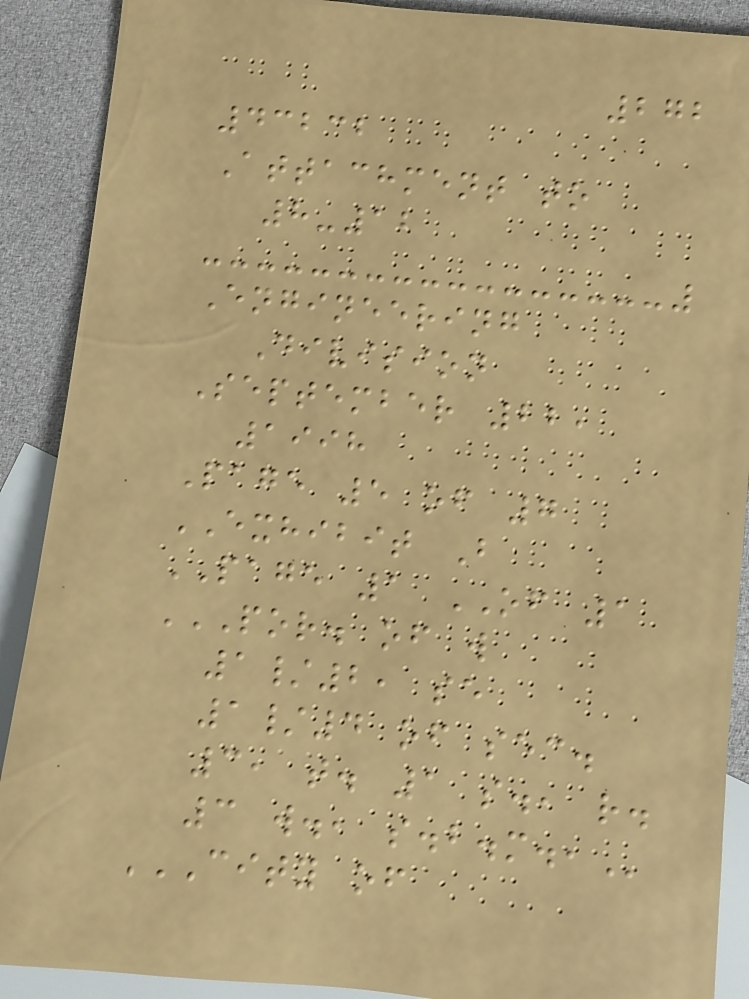272
43232
Attachment to
8-12
Engineering
Division
September 22,
1998
Page 5 of 7
EXHIBIT B
PAGE 1 OF 1
POR. OF W
1/2, SE
1/4 OF SEC.
3, T. 1 S., R.
3 W., S.B.M.,
CITY OF
